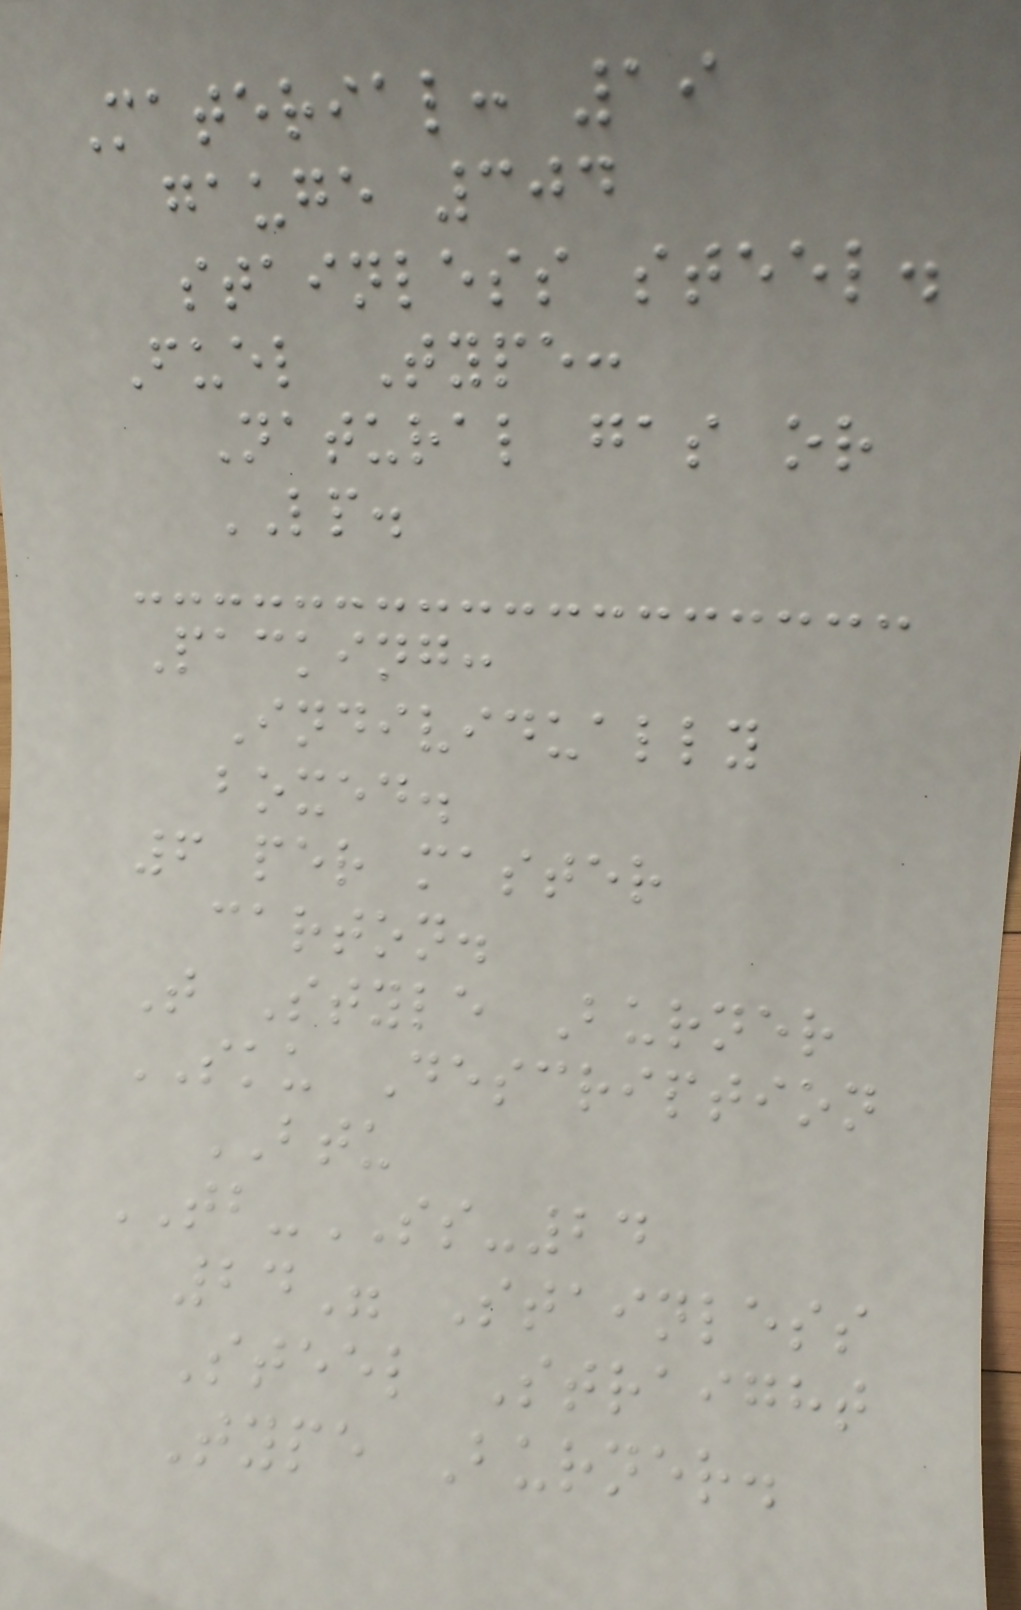Material: 19
gauge 304
stainless steel.
Fuel Type:
Natural gas or
LP.
Packing:
Individually
boxed.
6 per master
carton.
T Style Burner
SKU Description
BTU
TB-SS-24
24" Stainless
Steel Straight
Type Burner.
